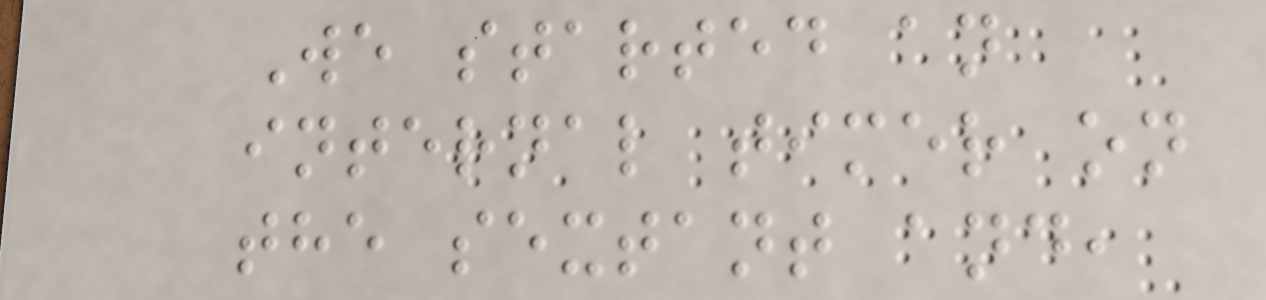We started an
internal timer on
the sextant and,
